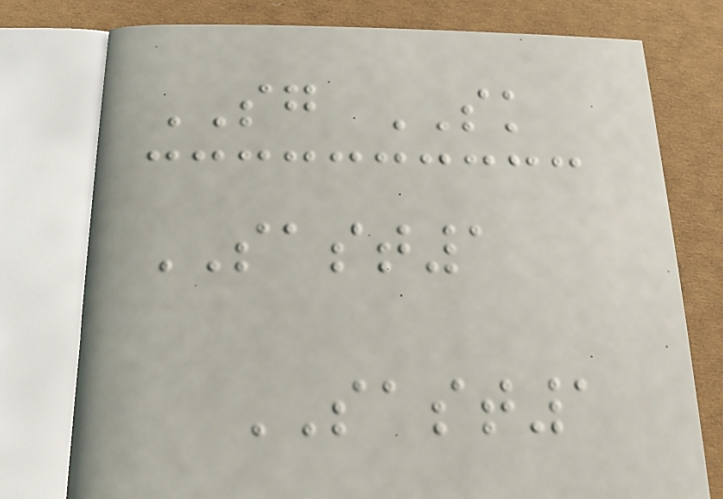SG SK
SAST1
SAST1
